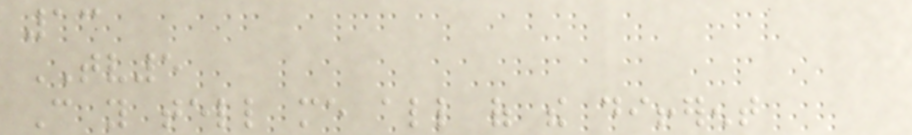13
TV5
Can you tell me all of the different
